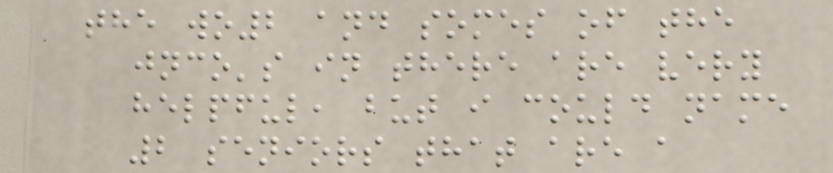the wo2 and somes of the
jnco's in there are very
helpful, but i could name
2 seniors that are a
